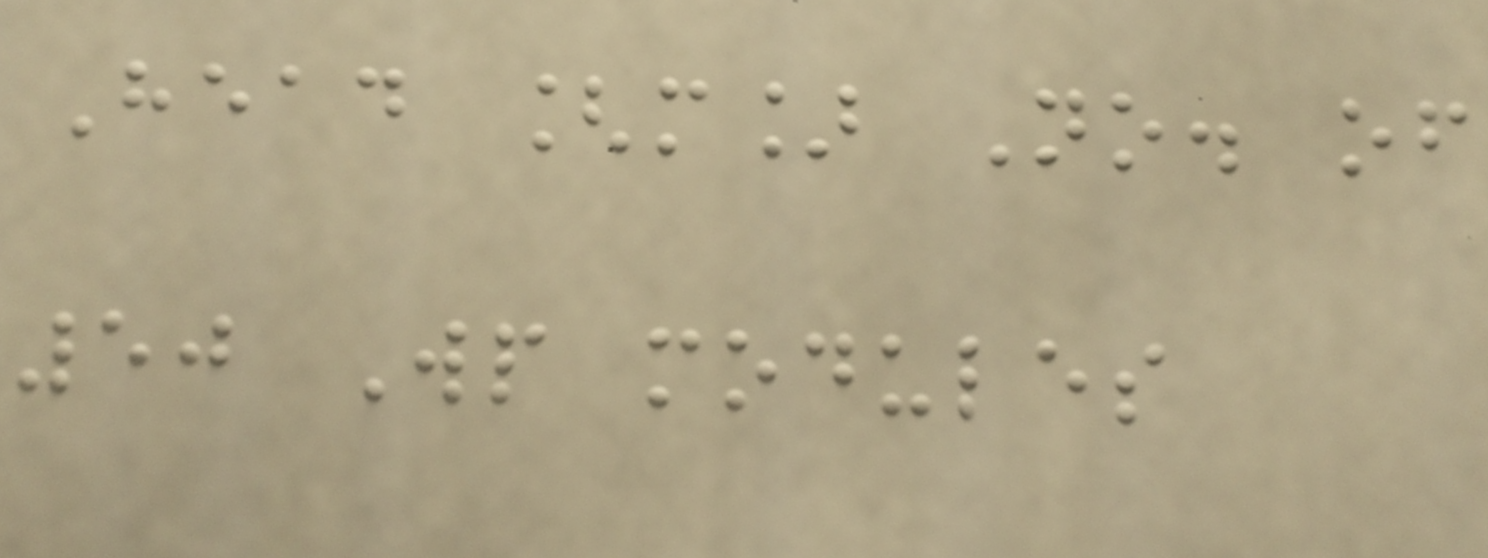Head [m] No. of
50 Wp modules
